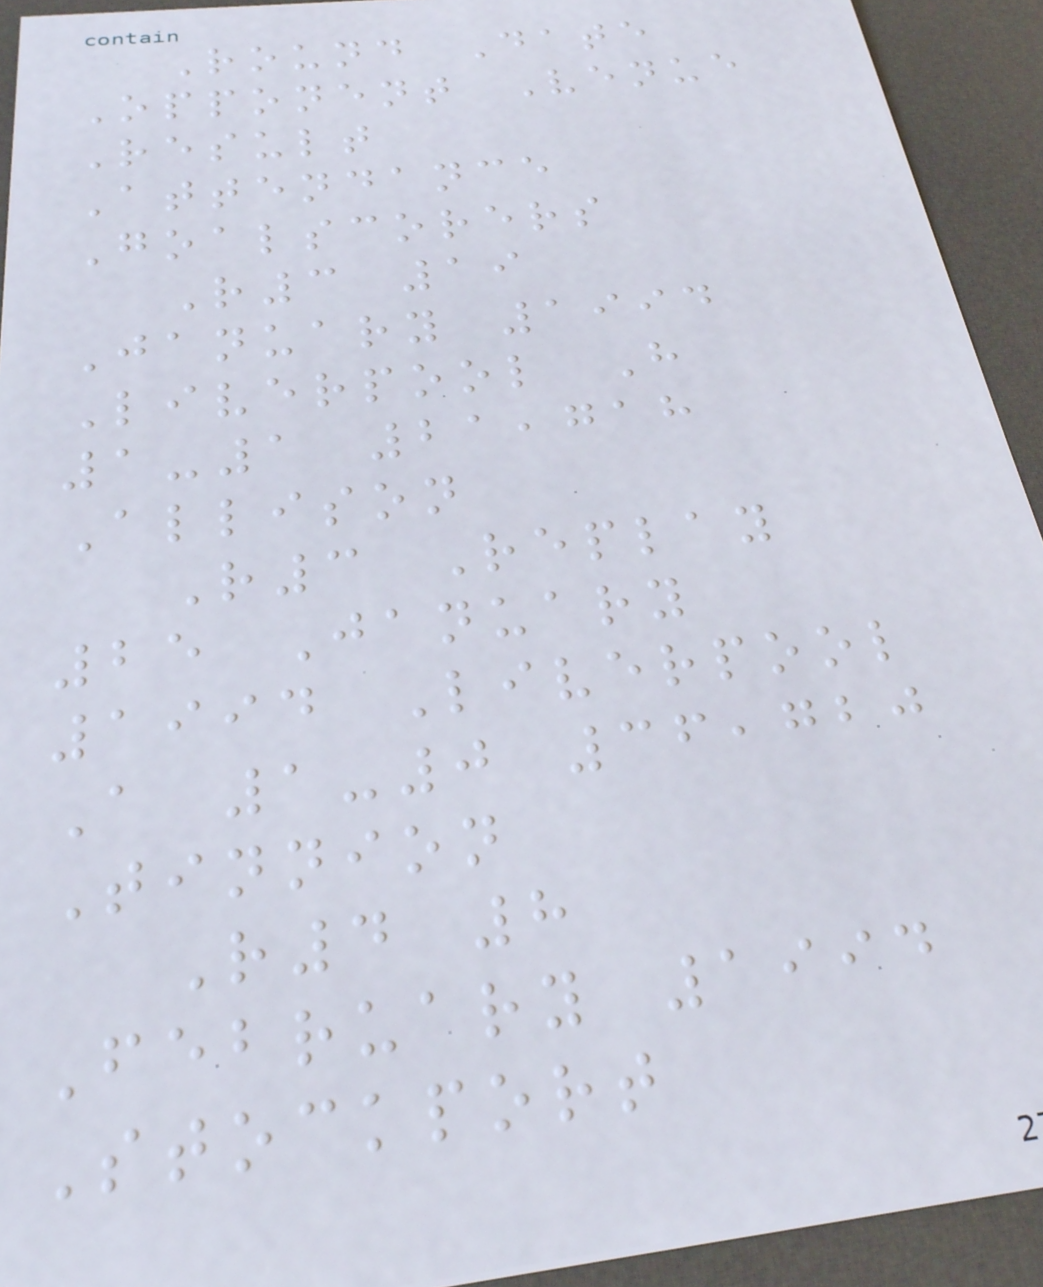Round Date
Opponent Venue
Result
Attendance
Goalscorers
R3 19
January 1994
Liverpool H
1-1 21,718
Allison
R3 Replay
25 January
1994 Liverpool
A 1-0 36,720
Tinnion
R4 8
February 1994
Stockport
